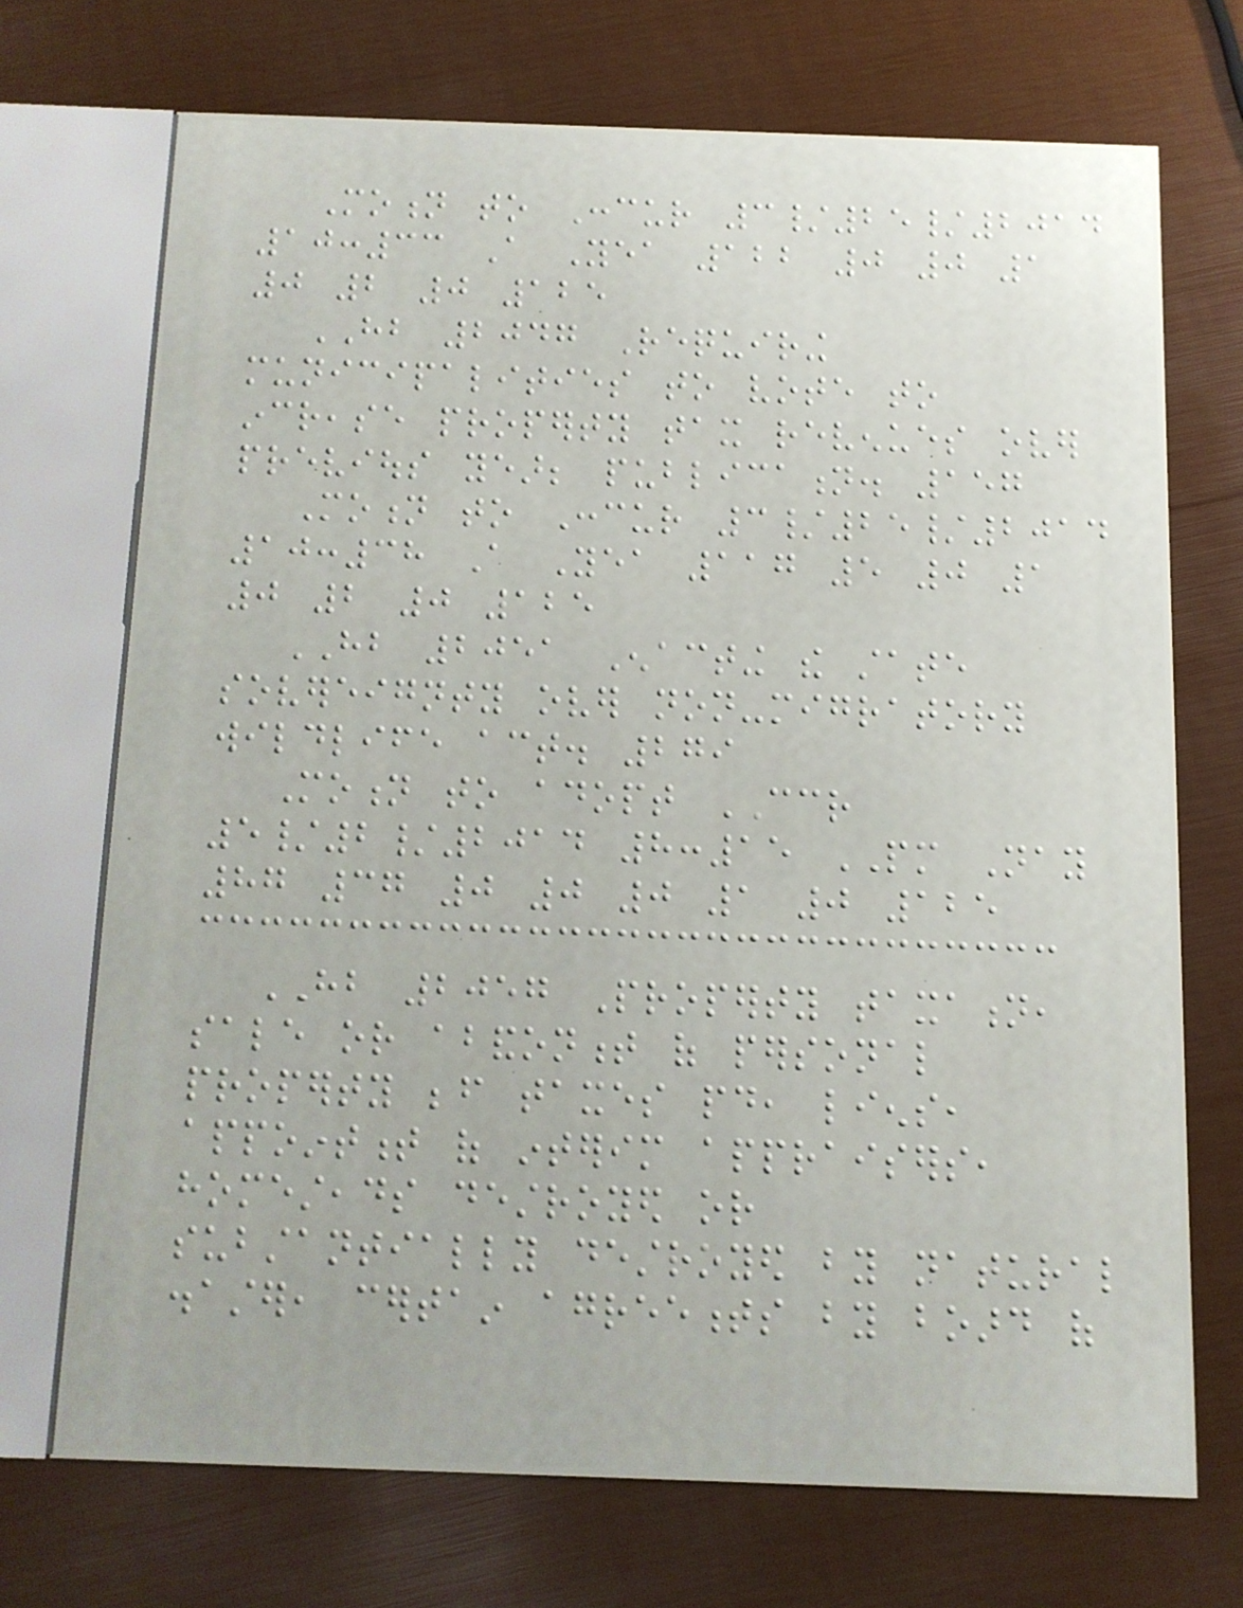Motion to Concur 3/25/2014
10:33 A Yea 122 0 0 1
0 2 0 125
HB 2047 Requiring
municipalities to vote to
increase property tax revenues over
previous year; publication. 157
Motion to Concur 3/25/2014
10:38 A Yea 117 5 0 1
0 2 0 125
HB 2051 Enacting the state
sovereignty over non-migratory
wildlife act. 279
Motion to adopt CCR
5/2/2014 8:15 PM Nay
87 37 0 0 0 1 0 125
HB 2057 Property taxation,
sale or abandonment of personal
property before taxes paid, liens,
appointment of interim appraisers,
homesteads destroyed or
substantially destroyed by natural
disaster, certain agreements by board of
